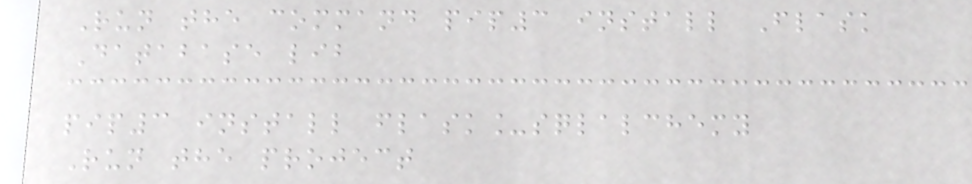Run the command pip3 install Flask
Database lib
pip3 install flask_sqlalchemy
Run the project
